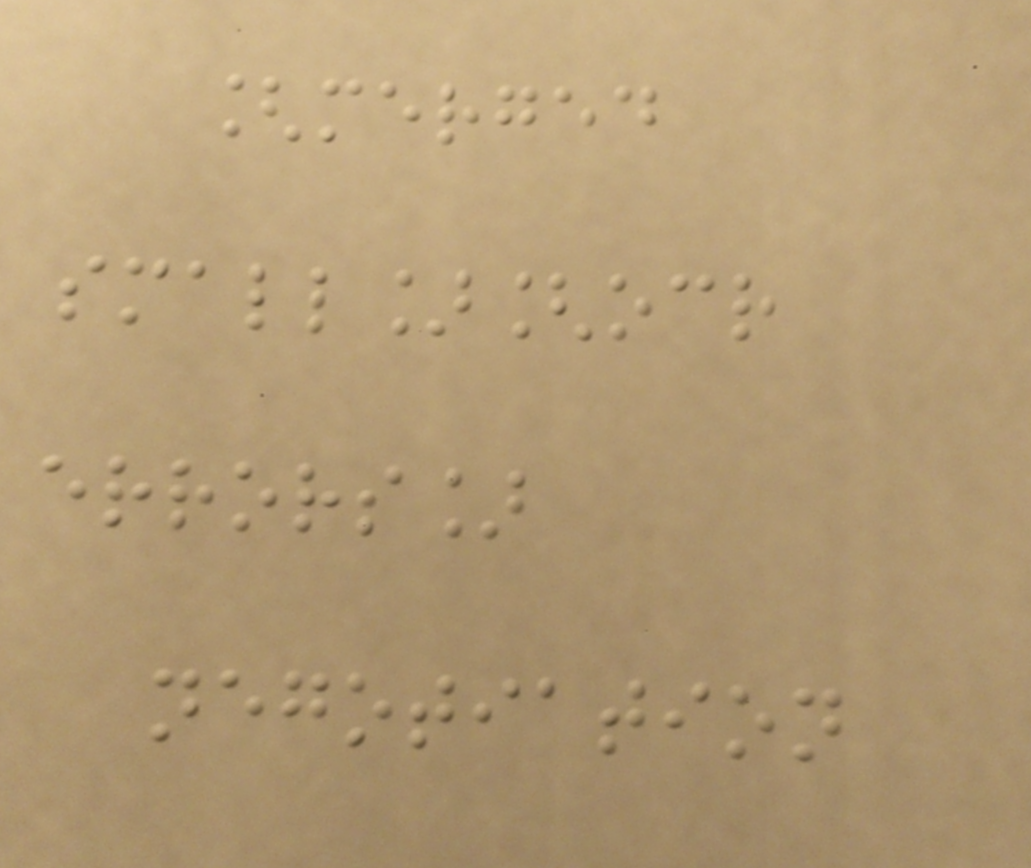[merged
small][ocr
errors]
negotiation
